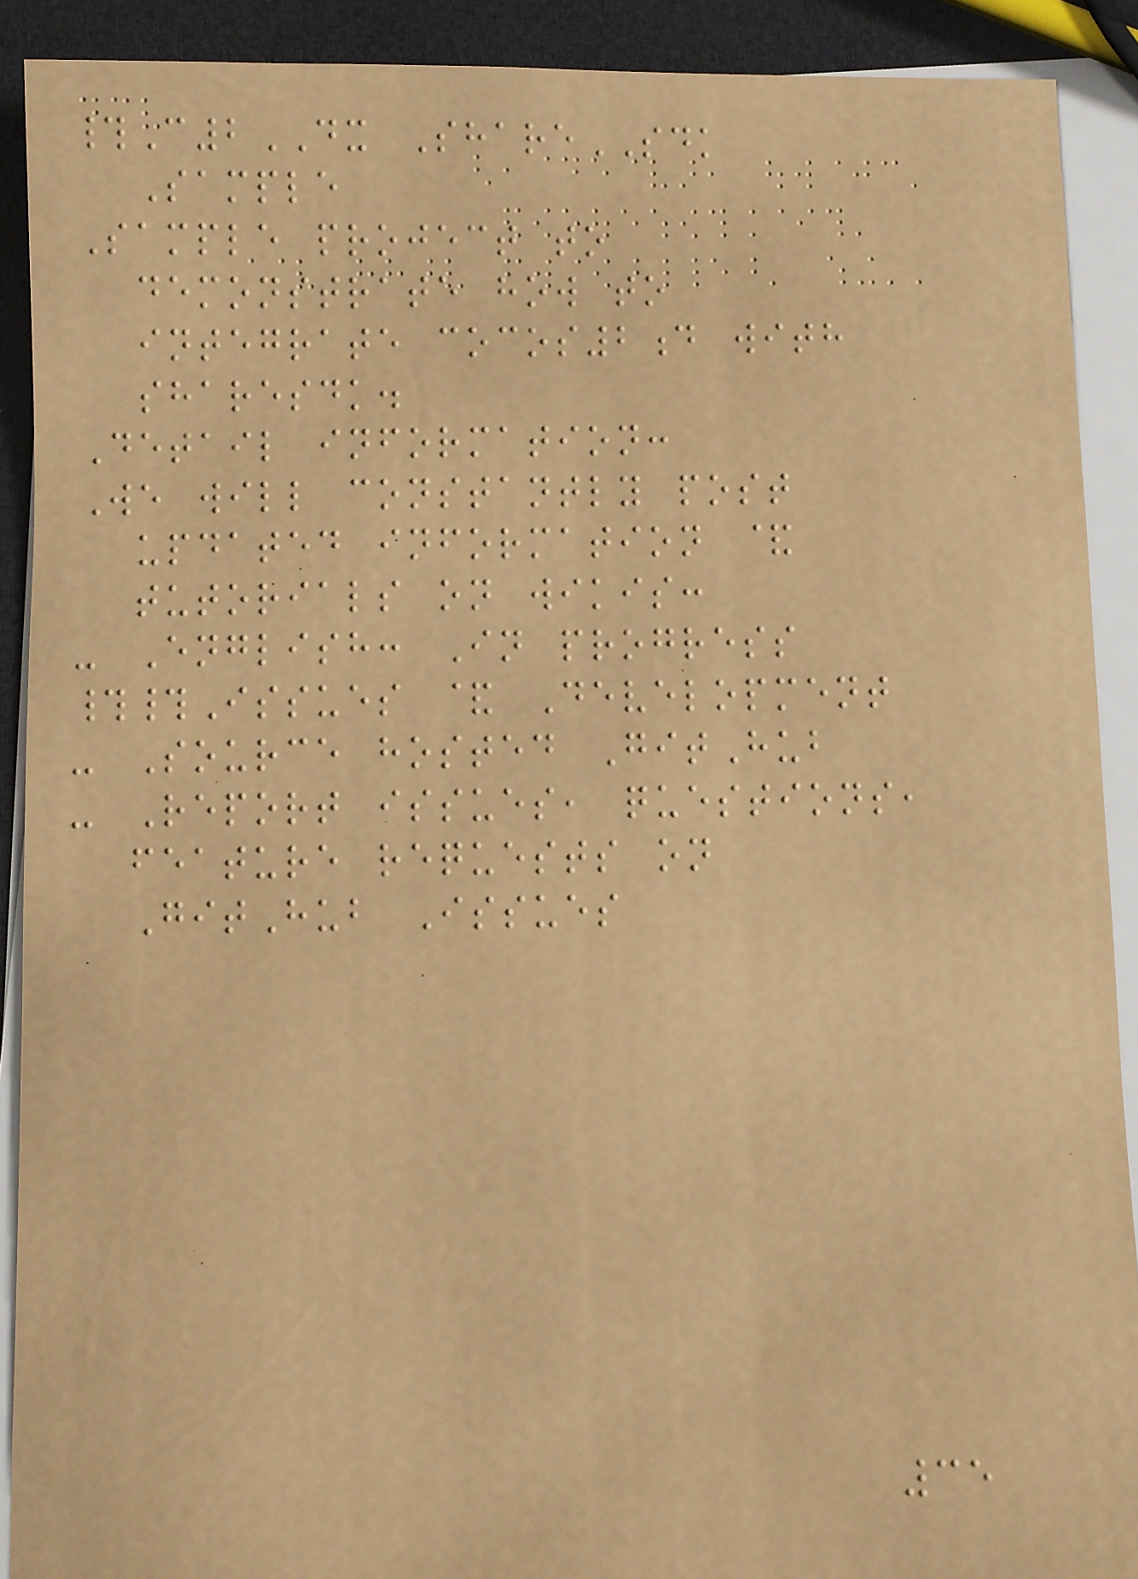#C2DX ShareSDK
Sample
Sample project to
demonstrate how to
integrate cocos2d with
sharesdk.
Detail information:
We will constantly post
updated information &
tutorials on wikis:
- English: In progress
##Issues & Development
- Source hosted GitHub
- Report issues, questions,
feature requests on
GitHub Issues
35
